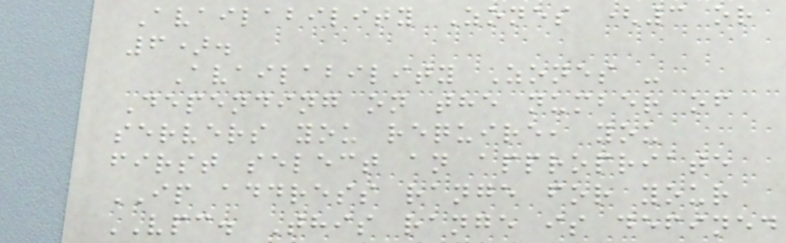Availability Zones (3 or
6).
Availability Zones -
Depending on the number of
servers you require, you
first select an appropriate
IP address range for your
VPC. This range is defined
